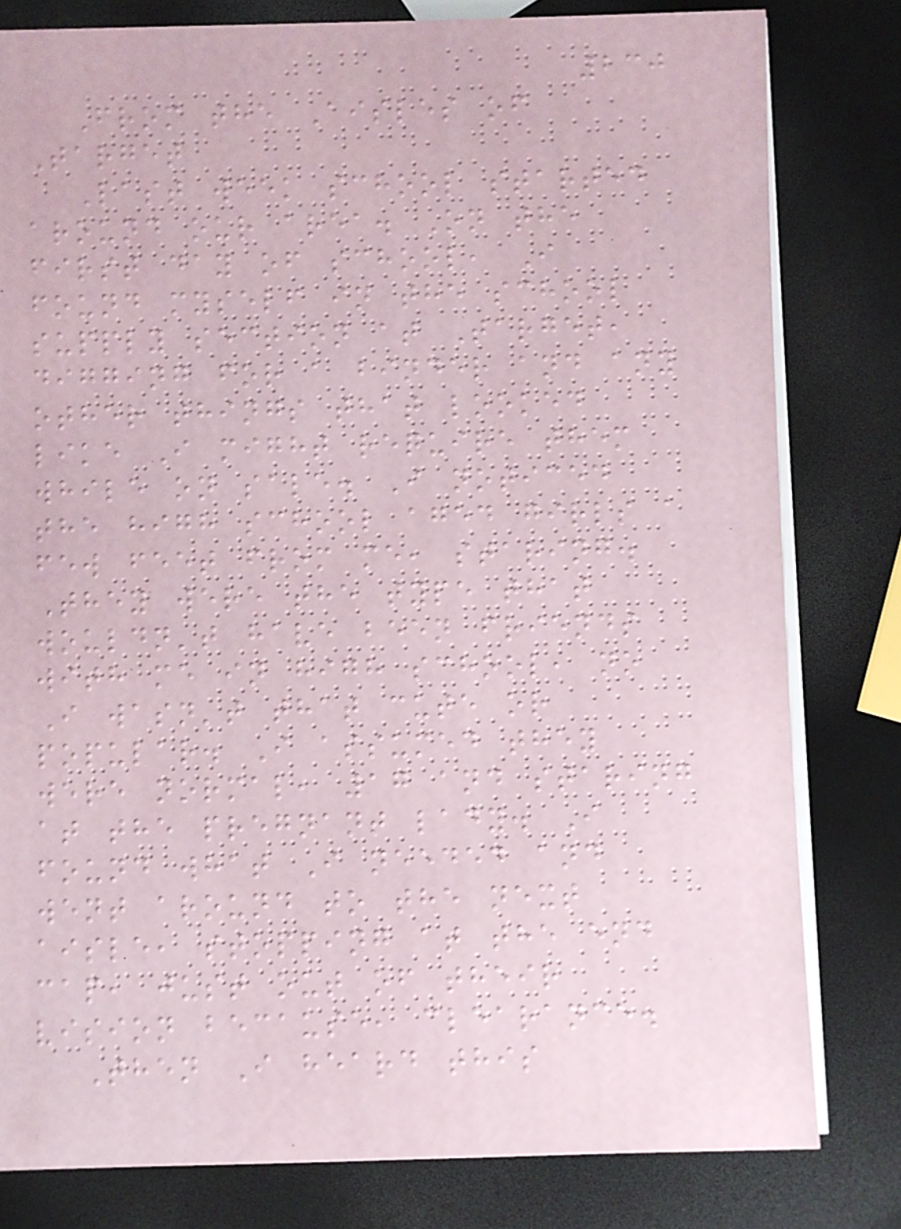230
From the Aisles of
Target
Last week school started
around our area. On the
first day of school, I
found myself in the school
supply section at Target,
digging for a binder and any
other things that looked
like I might require them
while on sale. I noticed
the high school aged girls a
few feet from me, staring.
They were the type that
wouldn't have been friends
with me in high school, no
I wasn't that cute or
popular. I assumed they
were normal, 17 and staring
at the pregnant lady. I
found what I needed and
went around to the next
aisle, stopping at the end
cap, just out of their
vision because, clearance.
Then I heard this
